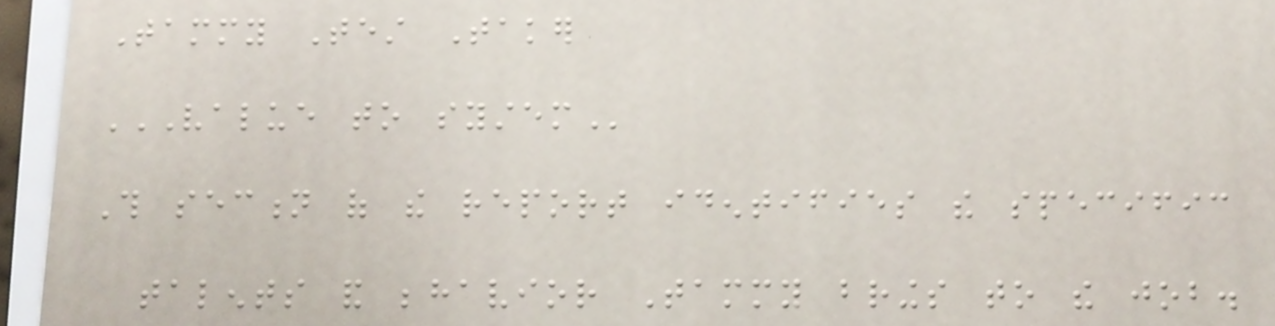Tammy Test Taker
VALUE TO SYSTEM
This section of the report identifies the specific
talents and behavior Tammy brings to the job.
